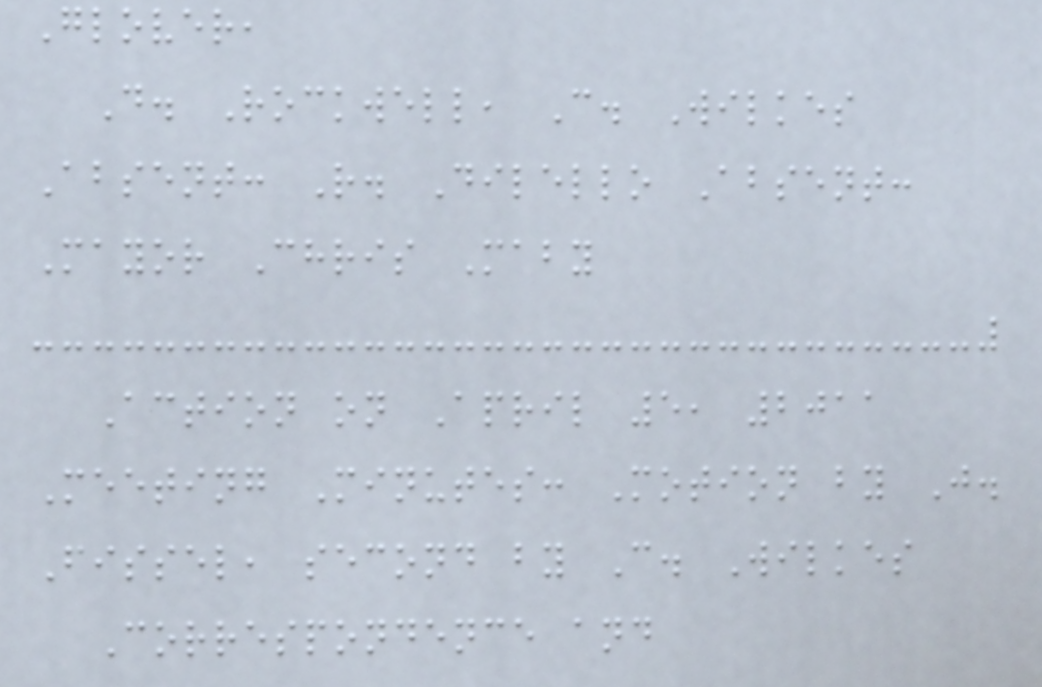Glover,
D. Rockwell, C. Wilkes
Absent: R. Dilello Absent:
Mayor Chris Maby
Action on April 5, 2011
Meeting Minutes: Motion by J.
Fissel, second by C. Wilkes
Correspondence and
